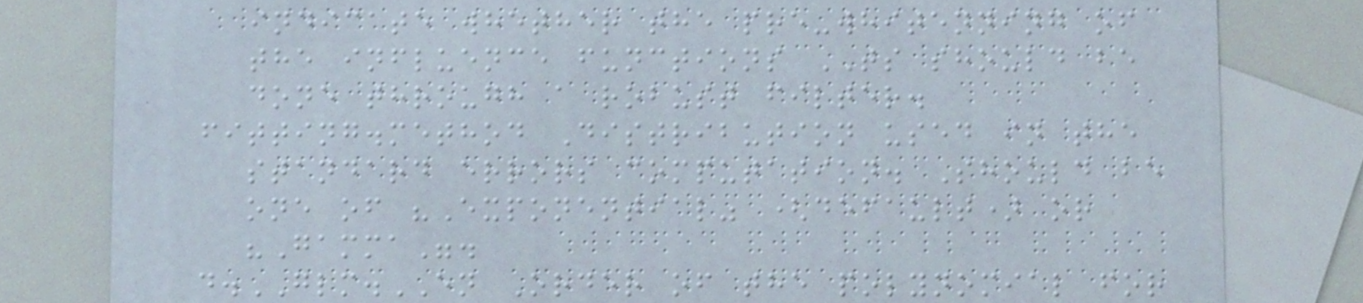indicate whether the pre-whitenning of
the influence functions TS should be
done through a robust filter.
fitting.method Distribution used in the
standard errors computation. Should be
one of "Exponential" (default) or
"Gamma".
d.GLM.EN Order of the polynomial for
